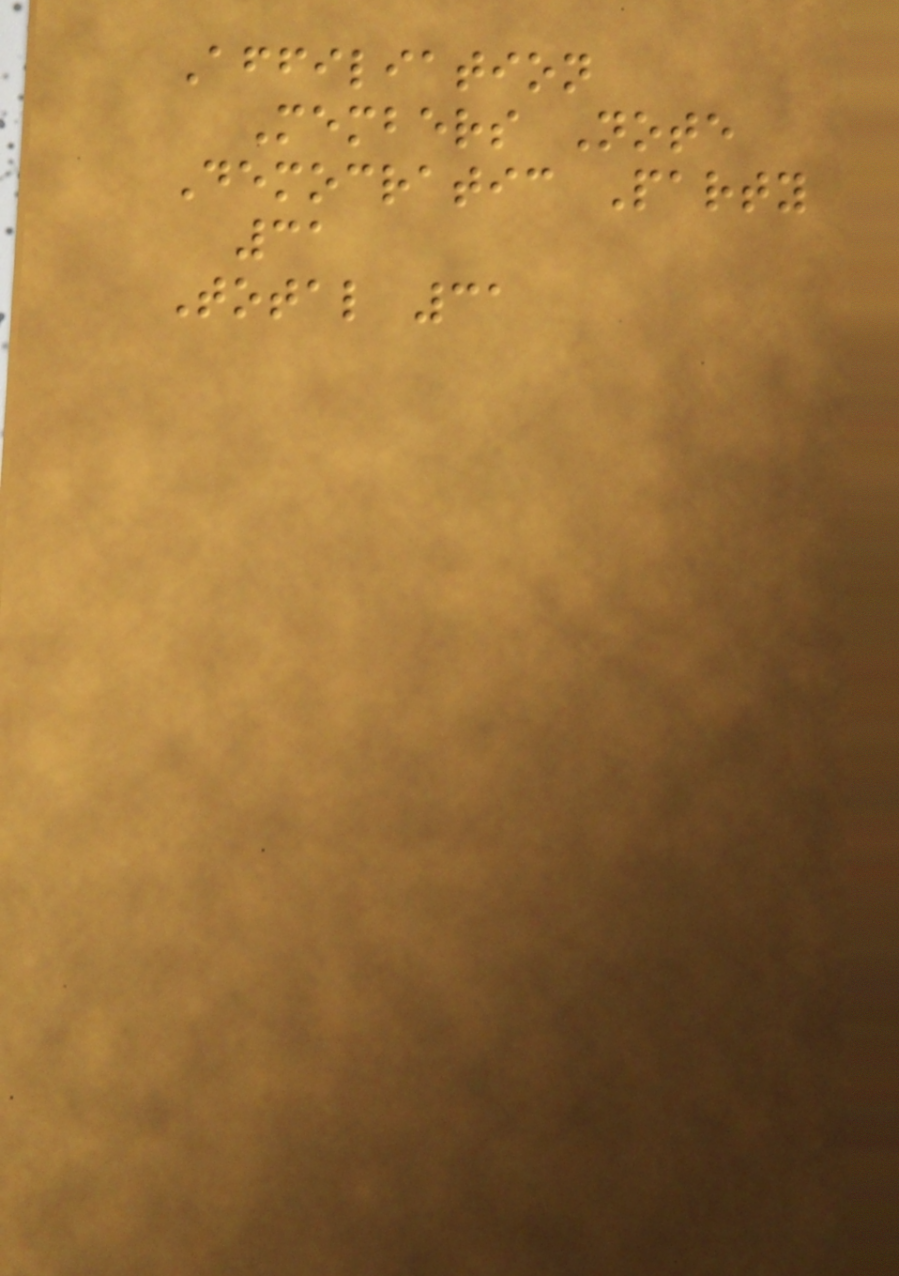Affiliation
Members Note
Democratic Party
31
Total 31
